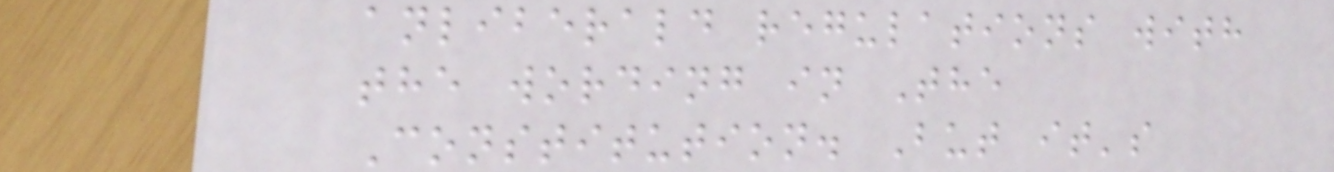anliberald regulations with
the wording in The
Constitution. But it's
